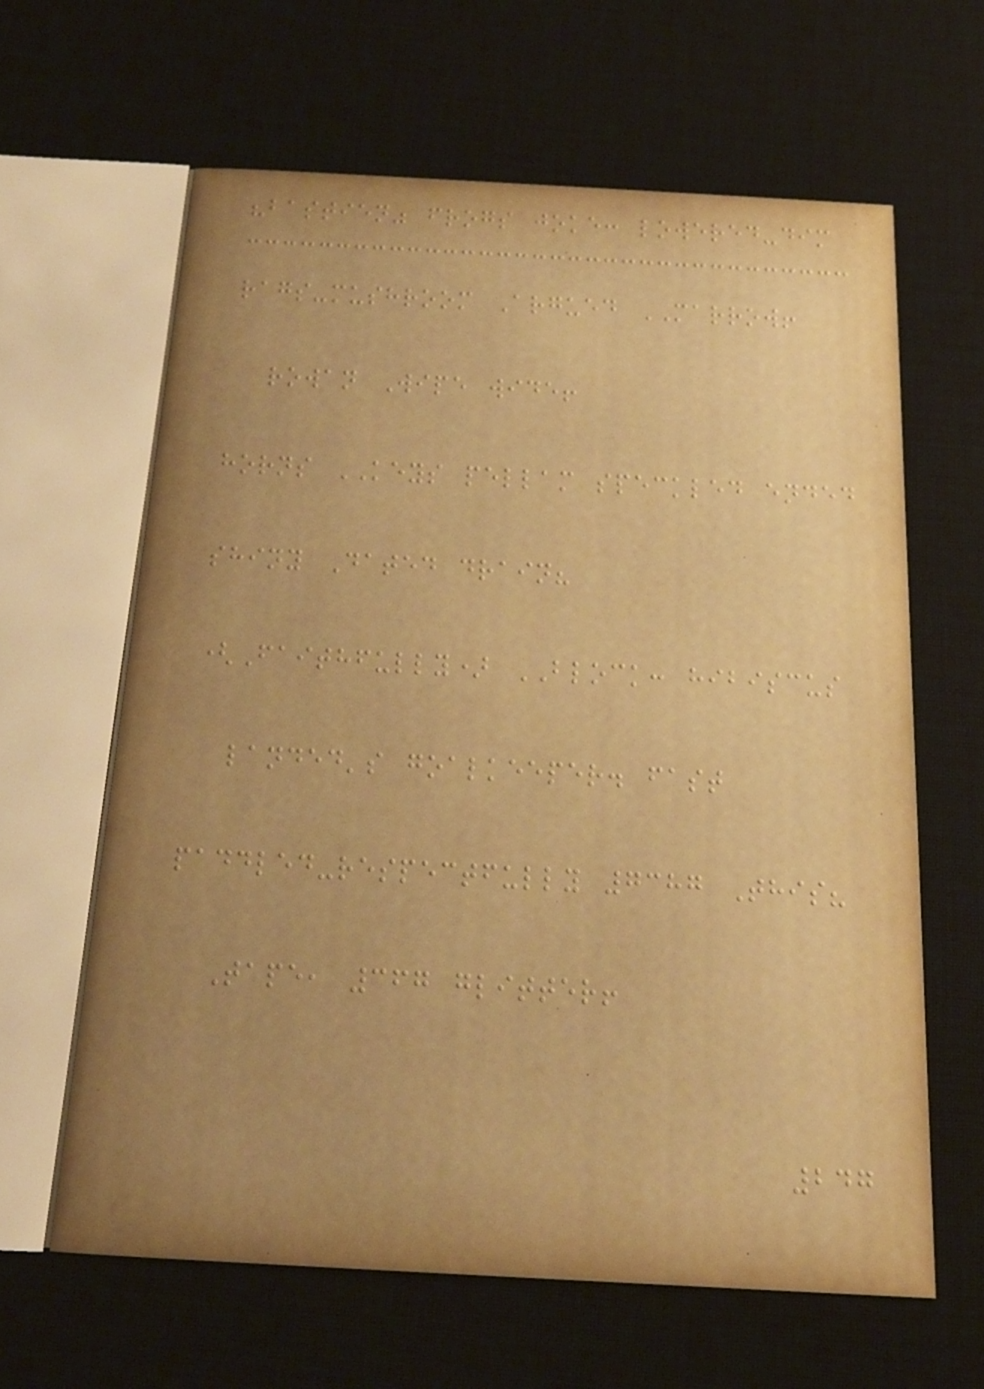"bastien" frogs joke: lowered-dim
rags-mushroom Argued MARROW!
rowan Wipe wide!
horns KEYS pellam speckled ended
shiny Dated drain?
(Faithfully) BLOCK: hibiscus
landed's goalkeeper. fast
paddled-respectfully 7387 This?
Tape, 367 glitter!
247
